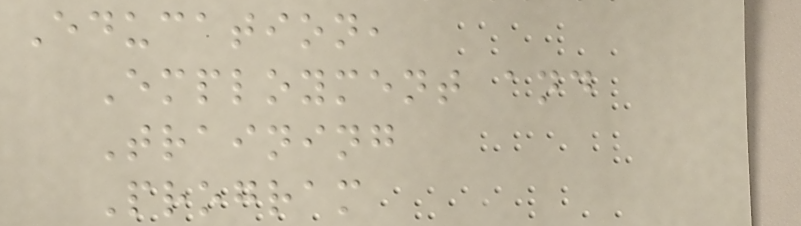Education,
Employment and
Training
Program
